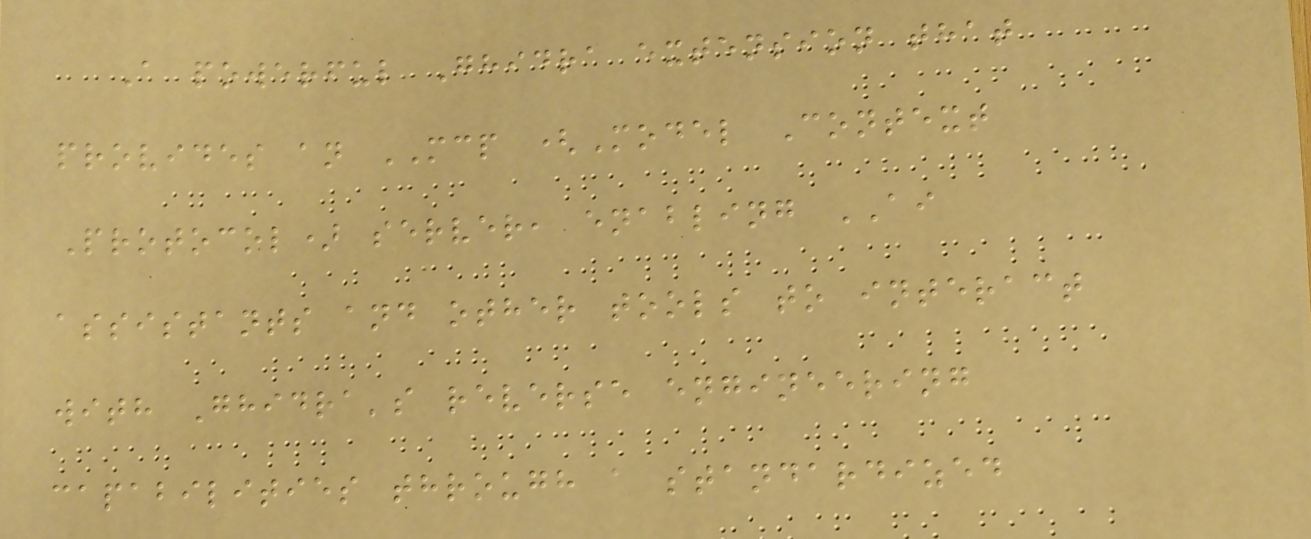A powerful Ghidra extension that
provides an MCP (Model Context
Protocol) server, enabling AI
assistants and other tools to interact
with Ghidra's reverse engineering
capabilities through a standardized
